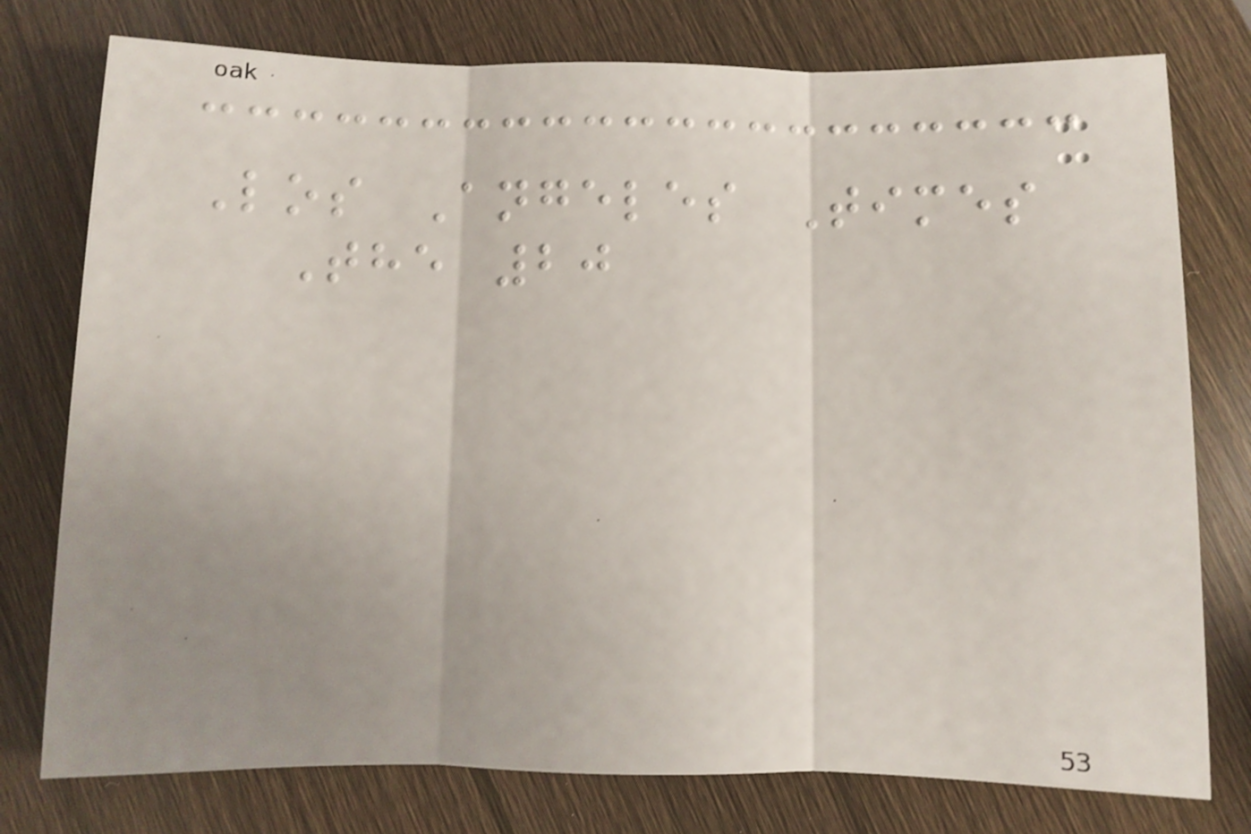Los Angeles Times
The 20
